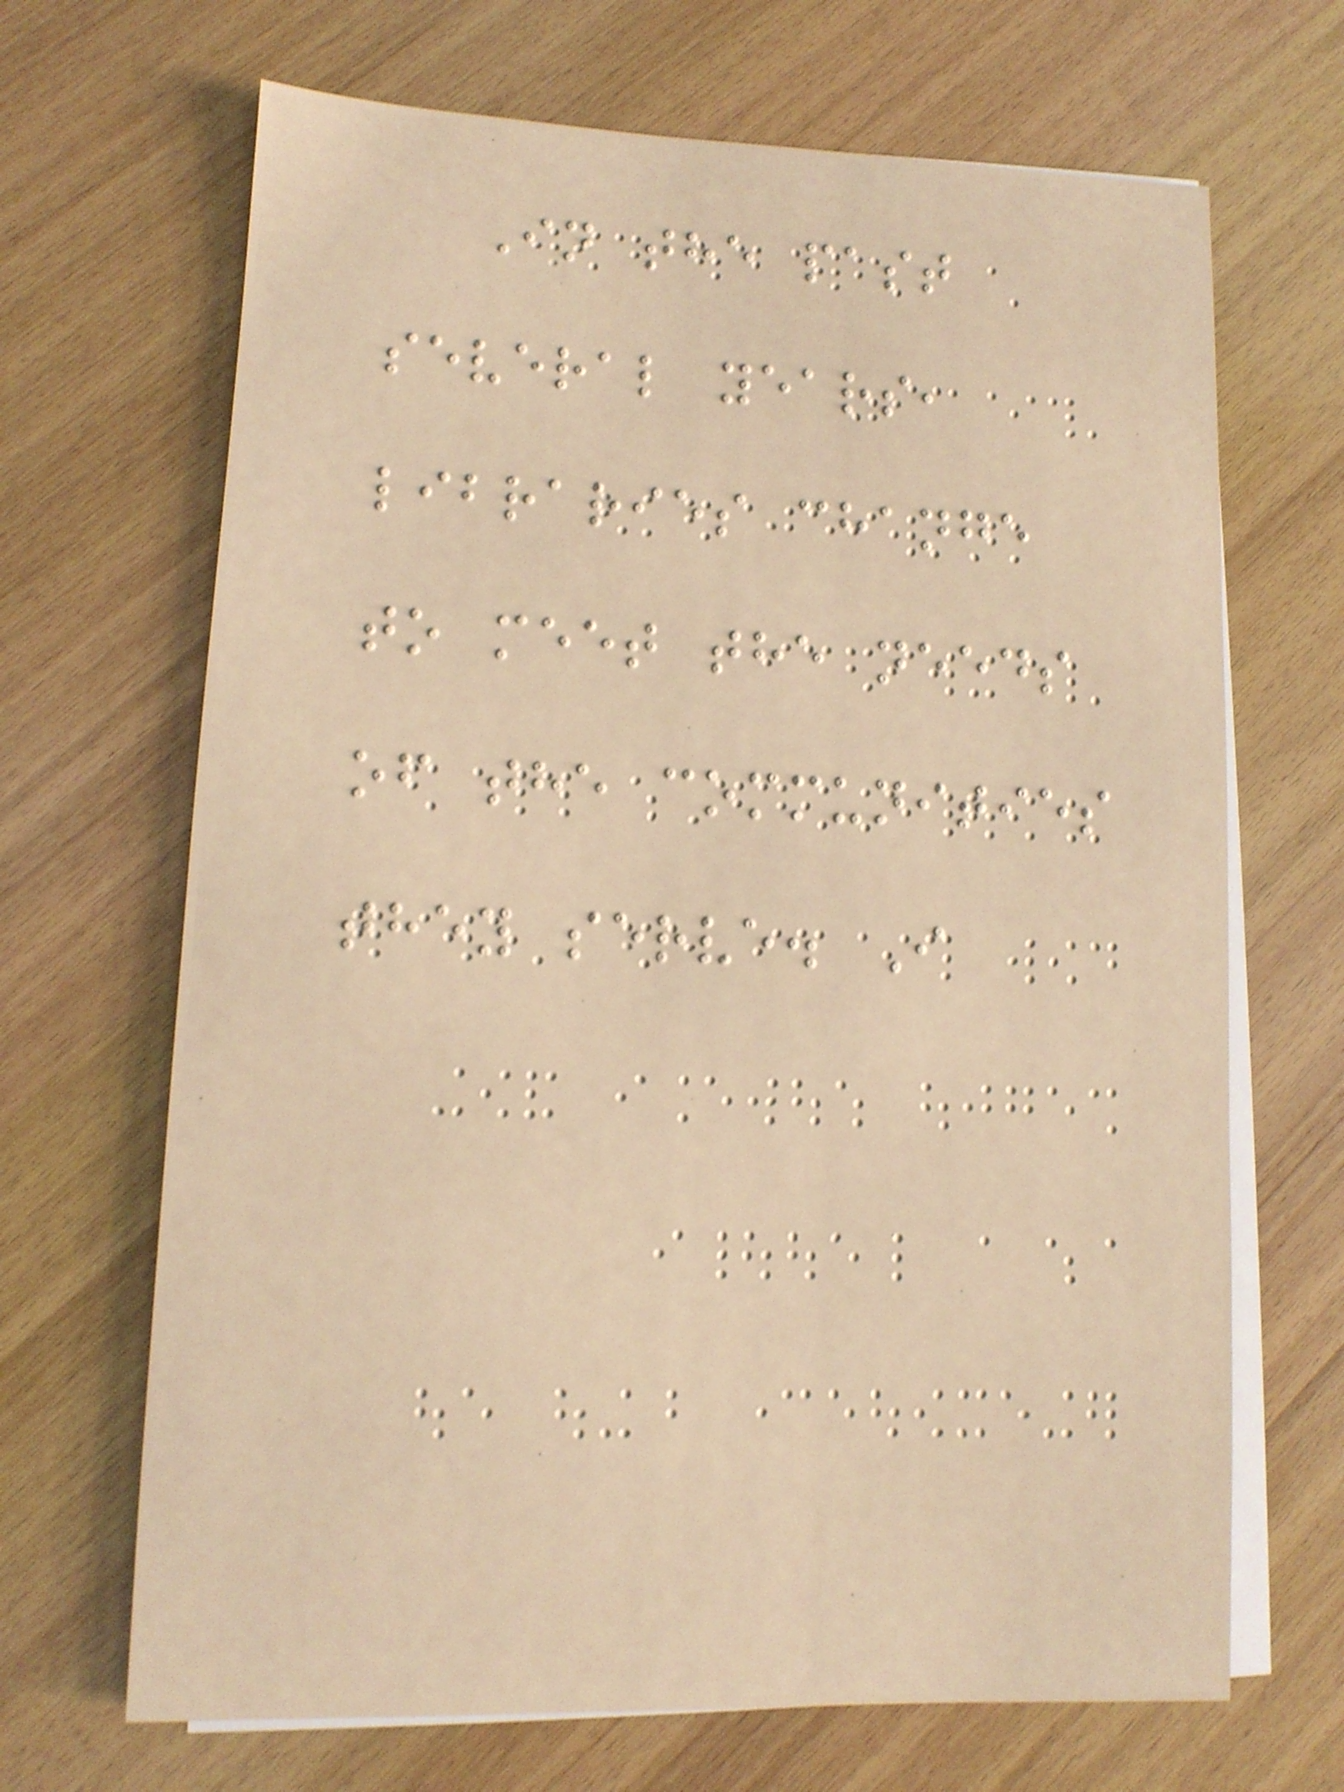In the past
several years,
libraries change
to meet the needs
of the communities
they serve. I
